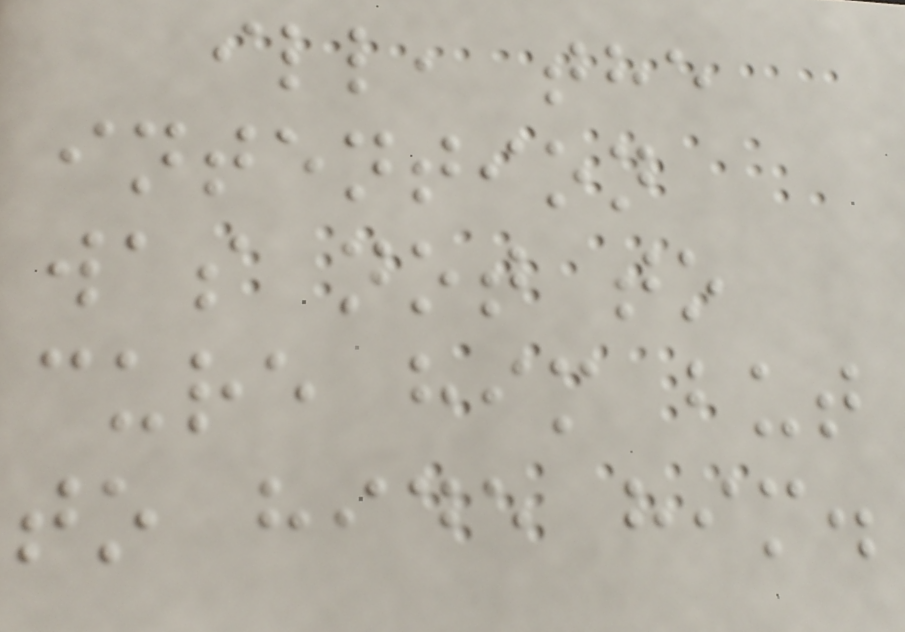ill, the
intention
was not to
cure him but
to hide him.
